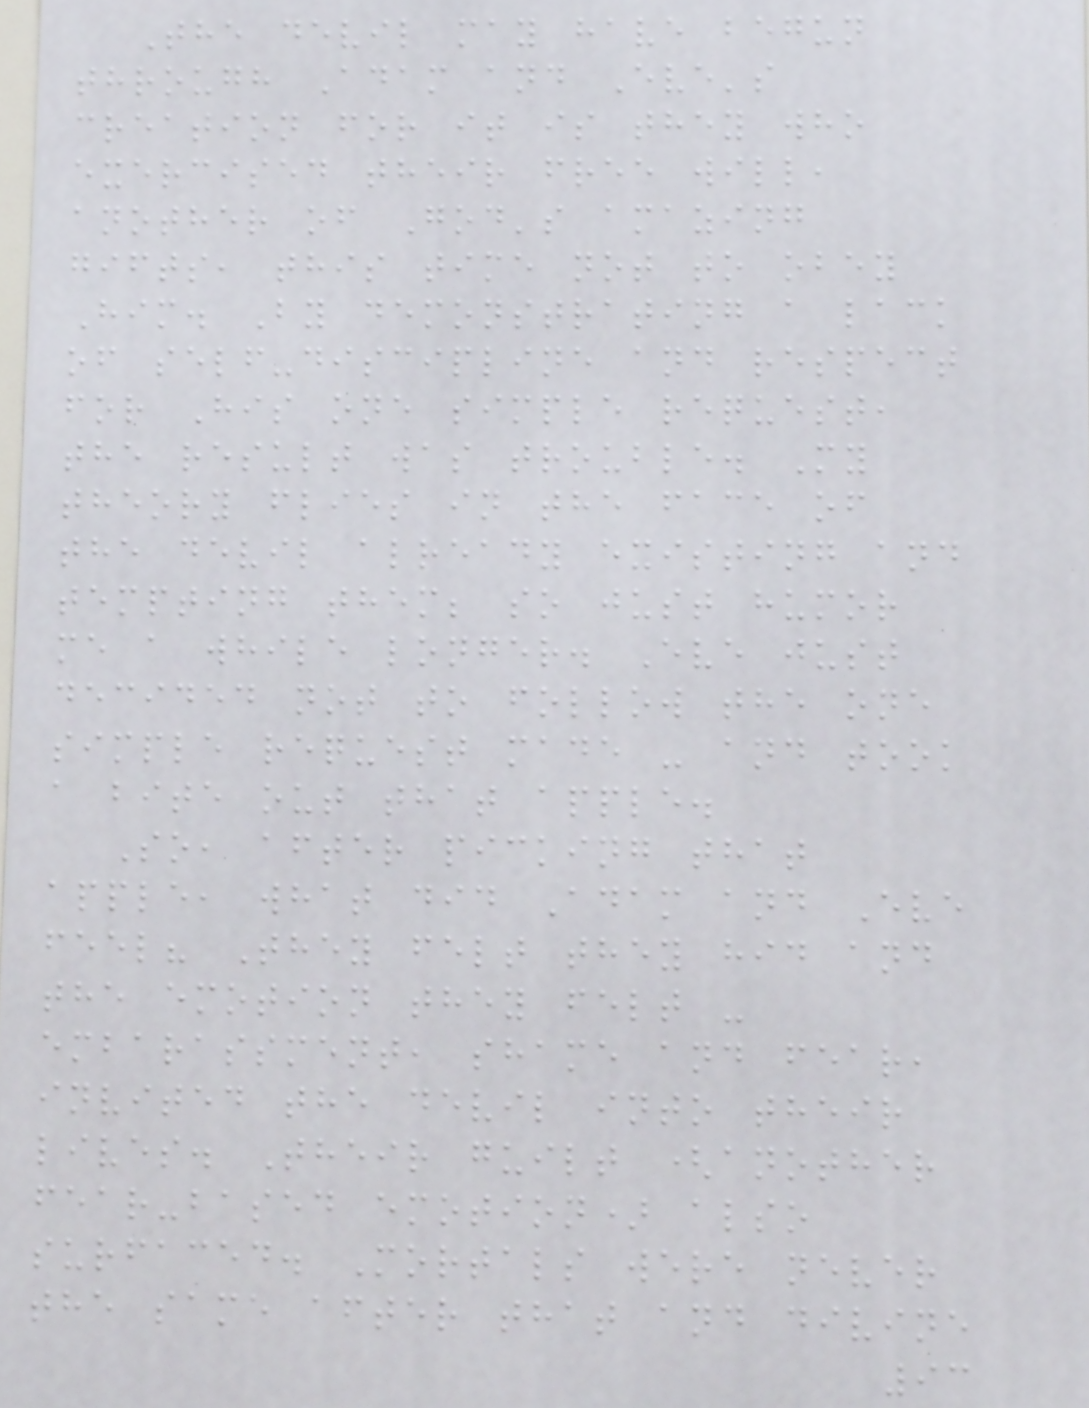The devil may have begun
through Adam and Eve's
creation for it is they who
exercised their free will,
another of God's amazing
gifts, this time not to obey
Him. By demonstrating a lack
of self-discipline and respect
for His one simple request,
the result was trouble. My
theory flies in the face of
the devil already existing and
tempting them; so just humor
me a while longer. Eve just
decided not to follow the one
simple request made - and took
a bite out that apple.
So, after picking that
apple, what did Adam and Eve
feel? They felt they hid and
the emotion they felt -
embarassment, shame and fear,
invited the devil into their
lives. Their guilt (another
fear-based emotion) also
surfaced. Mortals were never
the same after that and divine
93
